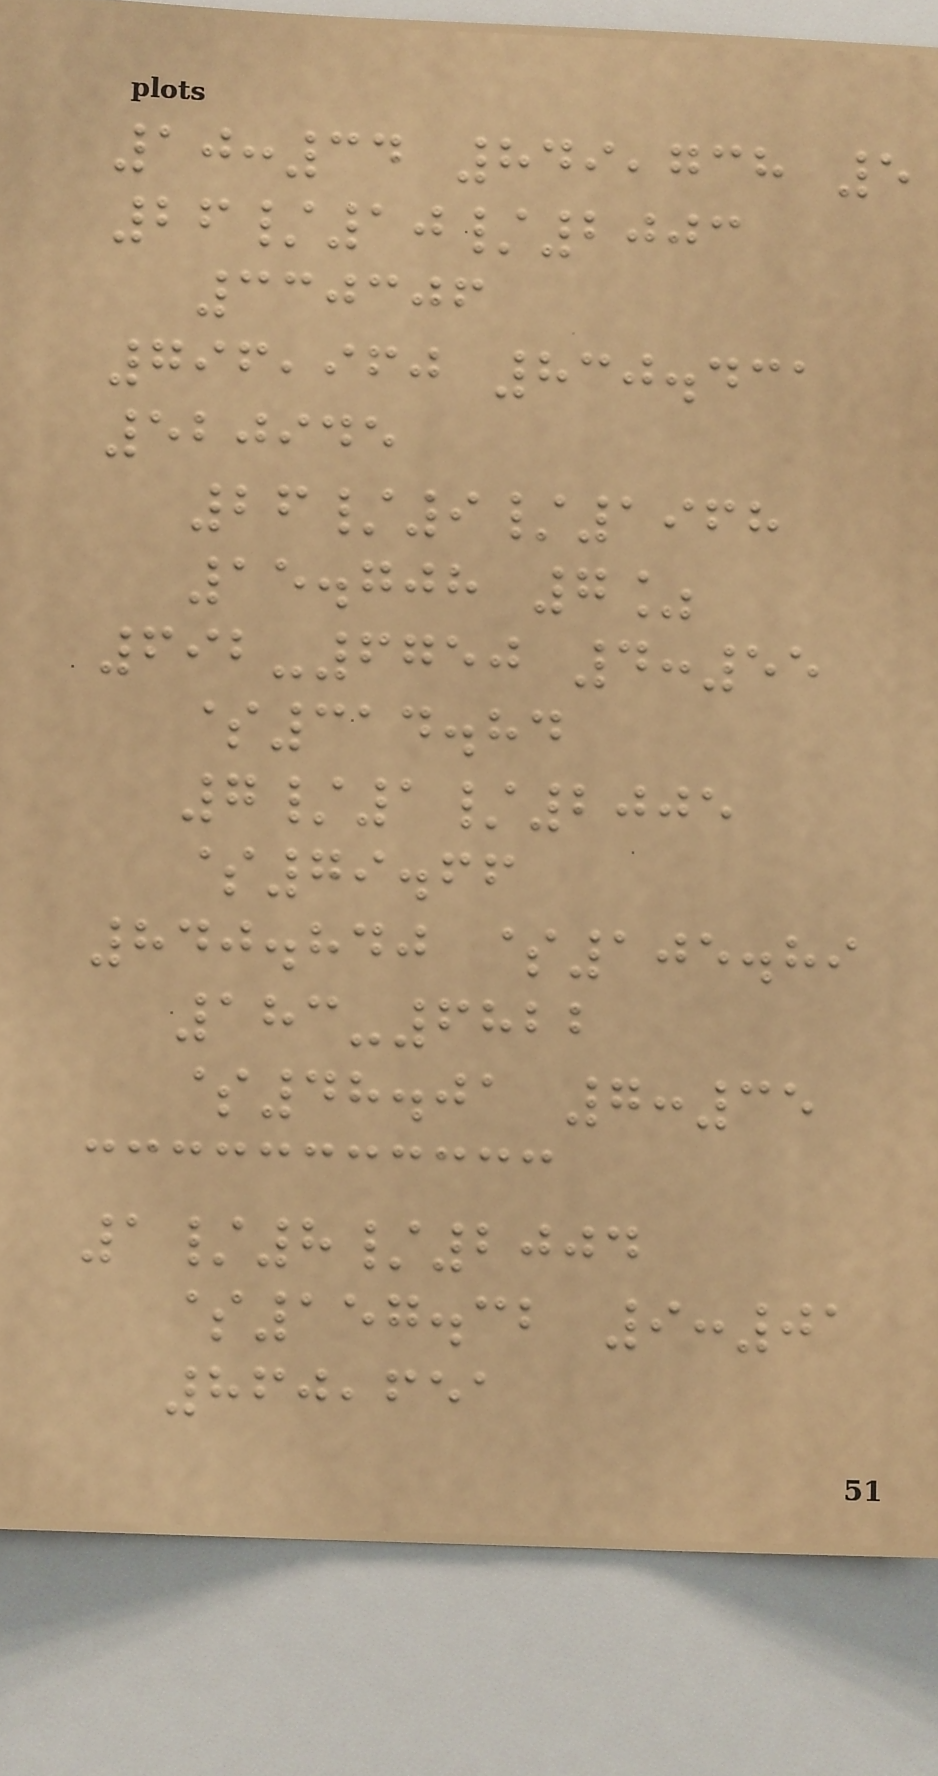10:34 849,738 5
26/10/2003
330306
796,960 830.431
520945
26/9/1968
15.708 7%
692-6750 4:55
$314.84
7/1/2005
$79.66
840.840 $105.89
183-6822
$48.01 7:35
1/8/2004
$157.32 9:01
860,651
